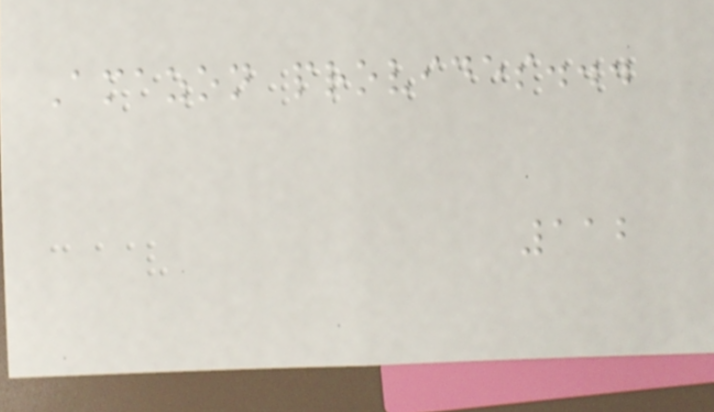Amazon provides...
112
